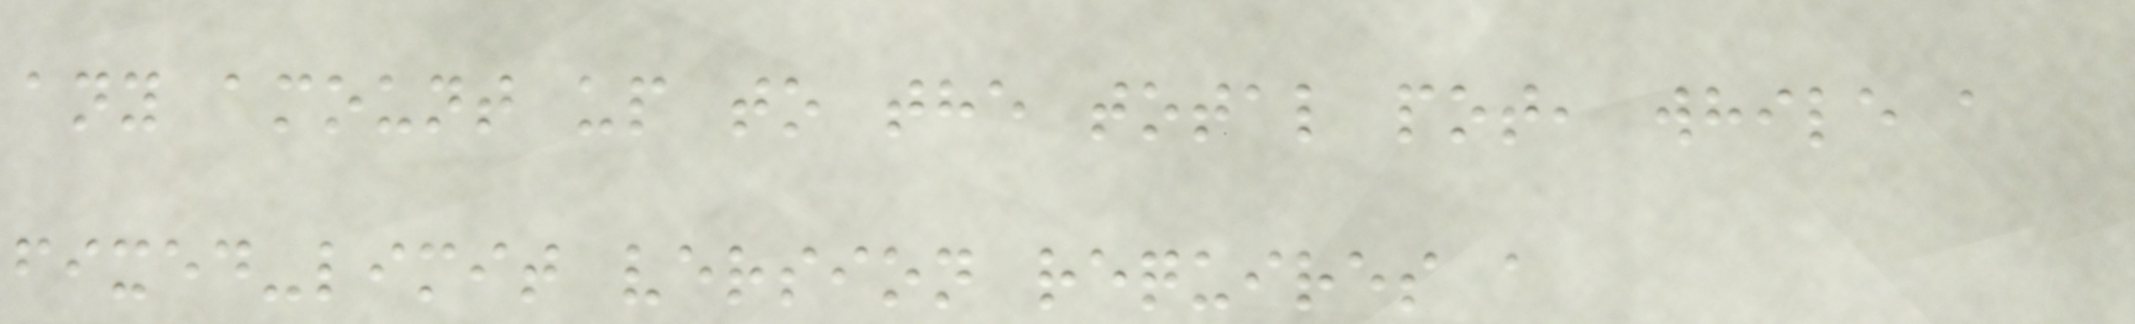any amount up to the total pot, while a
fixed-limit version requires a
